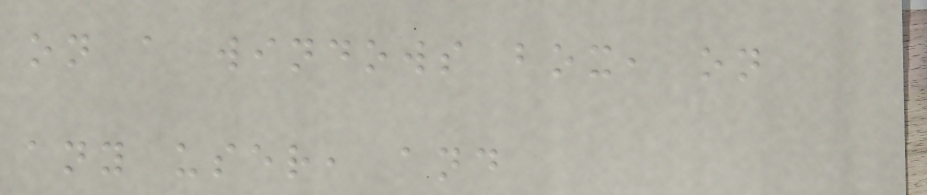on a windows box, on
any user, and
